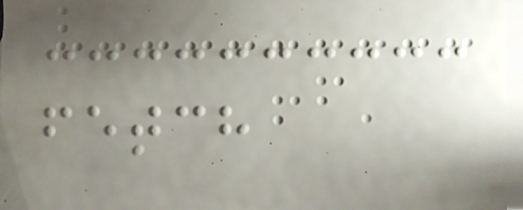fetch
